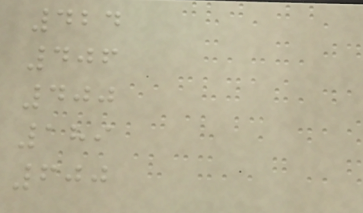424
406
400
189
600
